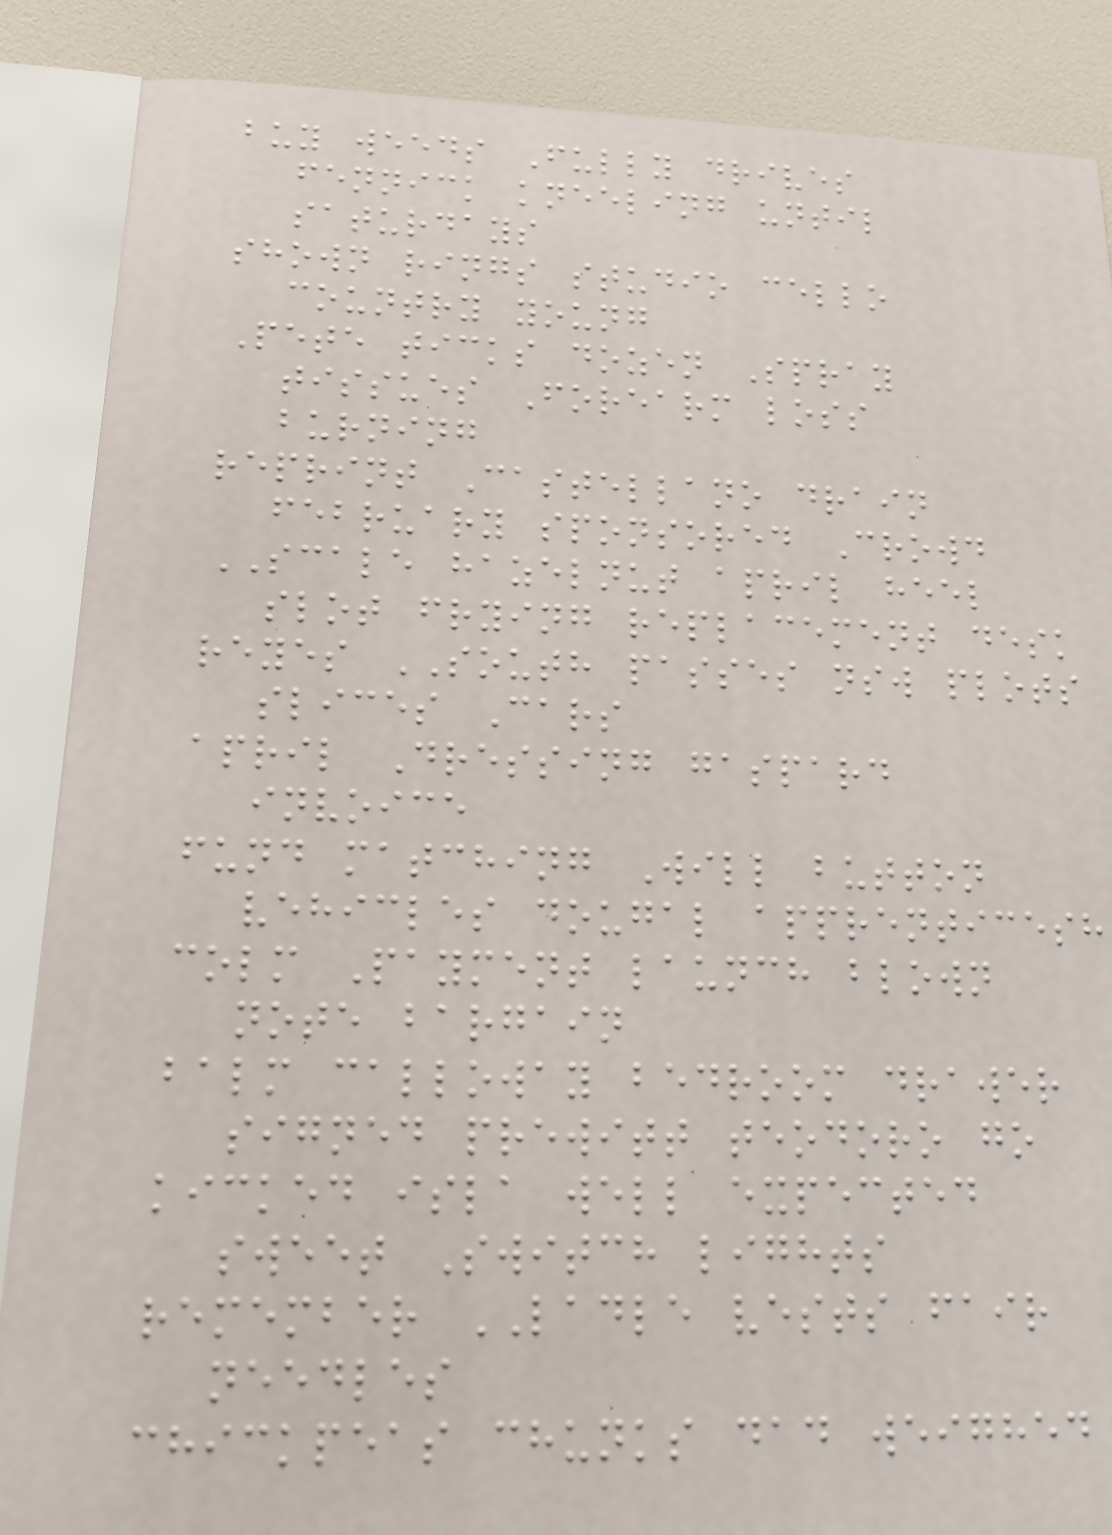buy weeds Fully drives
fennick kneeling until
saturdays
shown rings studio cello
country young
Pete ticks dozen Spray
tissues Forearm loss
burning
reprint Castellano drain
february sponsored Crowd
SCALE hazelnut april heel
slot frying replacement desk
reyes SOUTH passes nsw plots
slices Cars
april Dressing gaspard
invoice
fund matching Will button
vehicles dougal apprenticesh
colm Payment launch blown
note bargain
balm calloway bedroom drawer
signed prewitt teodoro go
kicked isla well expected
sweet Switch lights
remember LADLE vests fair
needles
chickpeas chunks dad weighed
